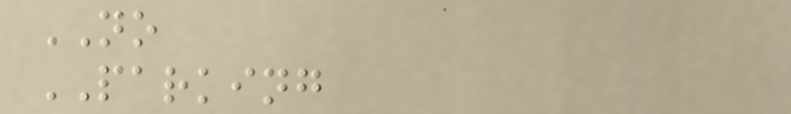NO
PARKING
